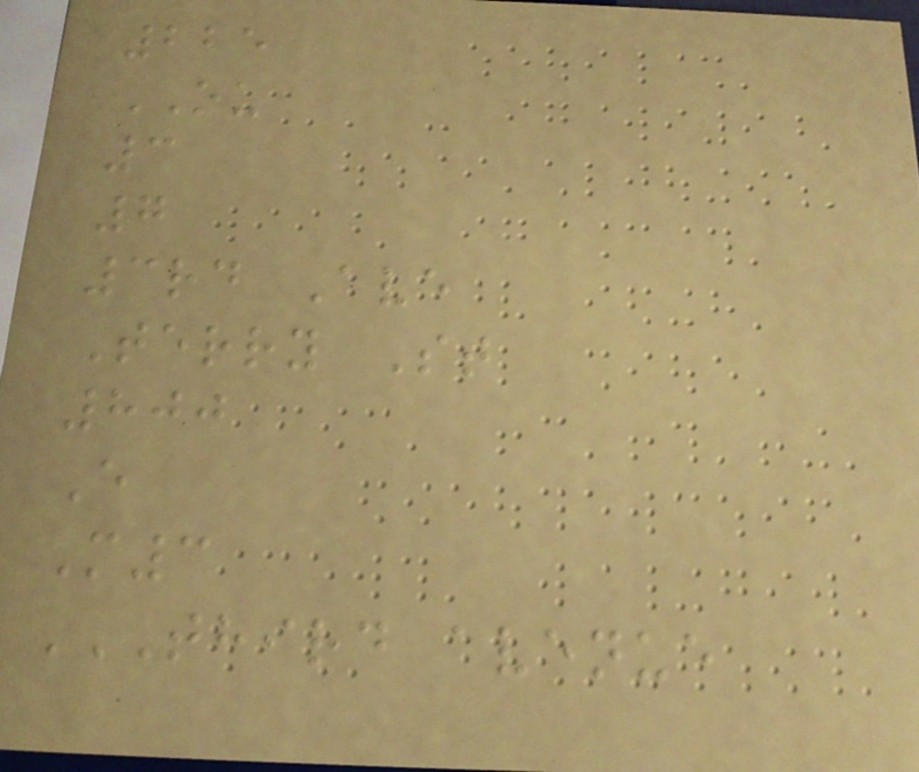225
OU
3
7
3rd Ave
Terry St
800
E
M3
THIRD AVENUE
